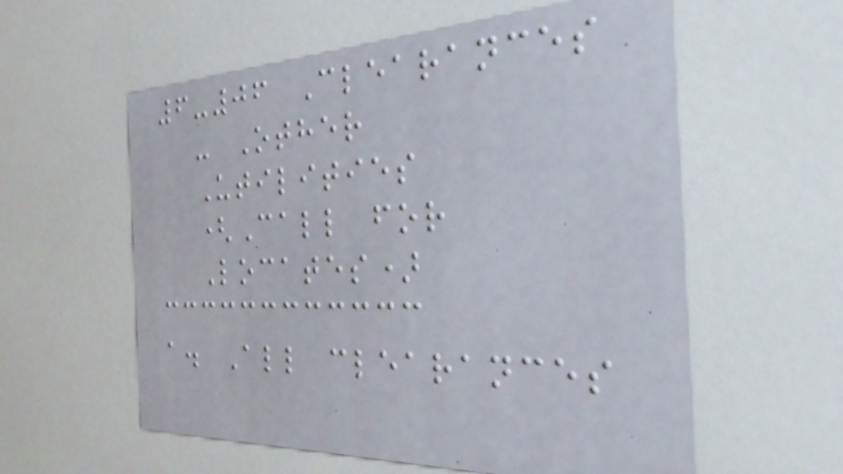6-06 Clearances
- Other
Utilities
(Call for
Locates)
a. All clearances
